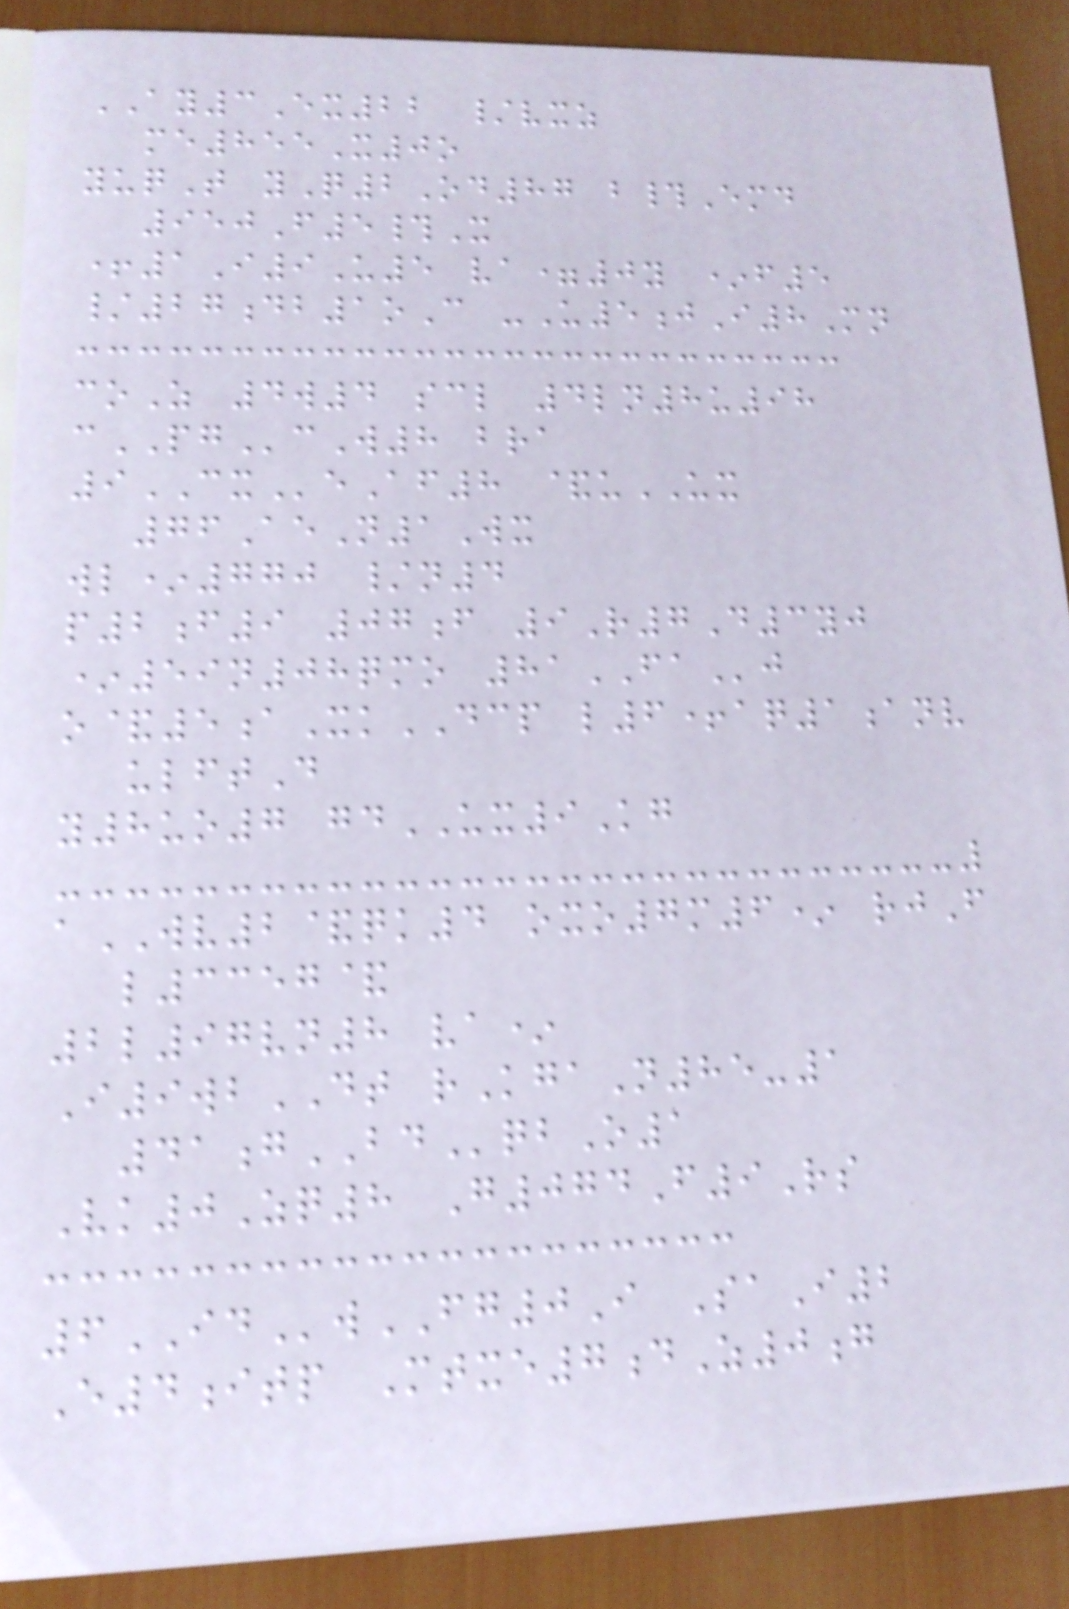AY3Ex22 /vxz
me855X0o
yuqT yQ2Od87 b#Emd
950F5#X
+1I9U5 va=0y *f5
/27db1oC -U5jI8Mn
coZ 4w4 scl 4ln8u98
cPGcW8 bra
9CXeAf8 &uUX
76AeN1Wx
wl*770 /n4
p2f9 07f 9R7D3yj
*59n08qmo 81FAj
o&5aXkDCP l6+aq1anv
ulftD
y8uo7 gdUX9Kg
aWV2&qk4 oxo7m6* rjF
l3357&
2l97vn8 va*
I9wbDT rKgaN85-1
41gBDqbO1
Vk0Zq8 G074F9Rs
6IDwFG0I SaI2
E4itp Mtxe7dZ0g
